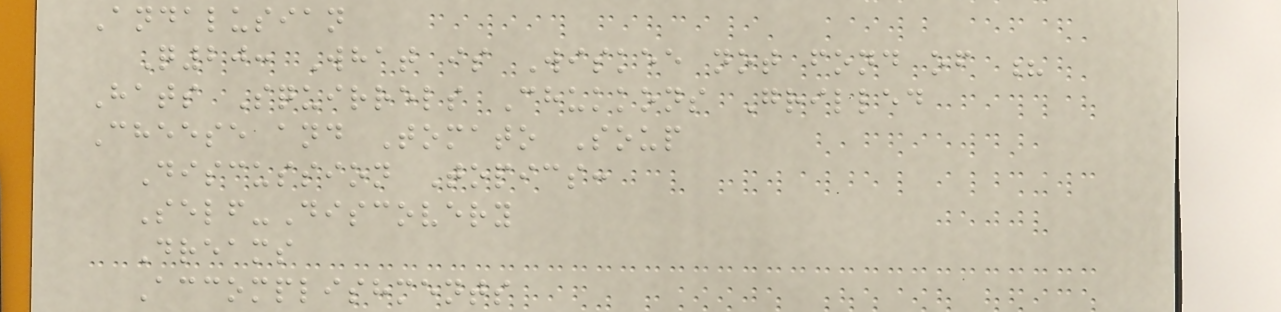Andalusian
Q20: What is Wiskee not fond of ?
Hats Squirrels Chukkons Grilled
Cheese and Tomato Soup
Discussion Topics:
Self-Discovery
Dreams
Accomplishments
